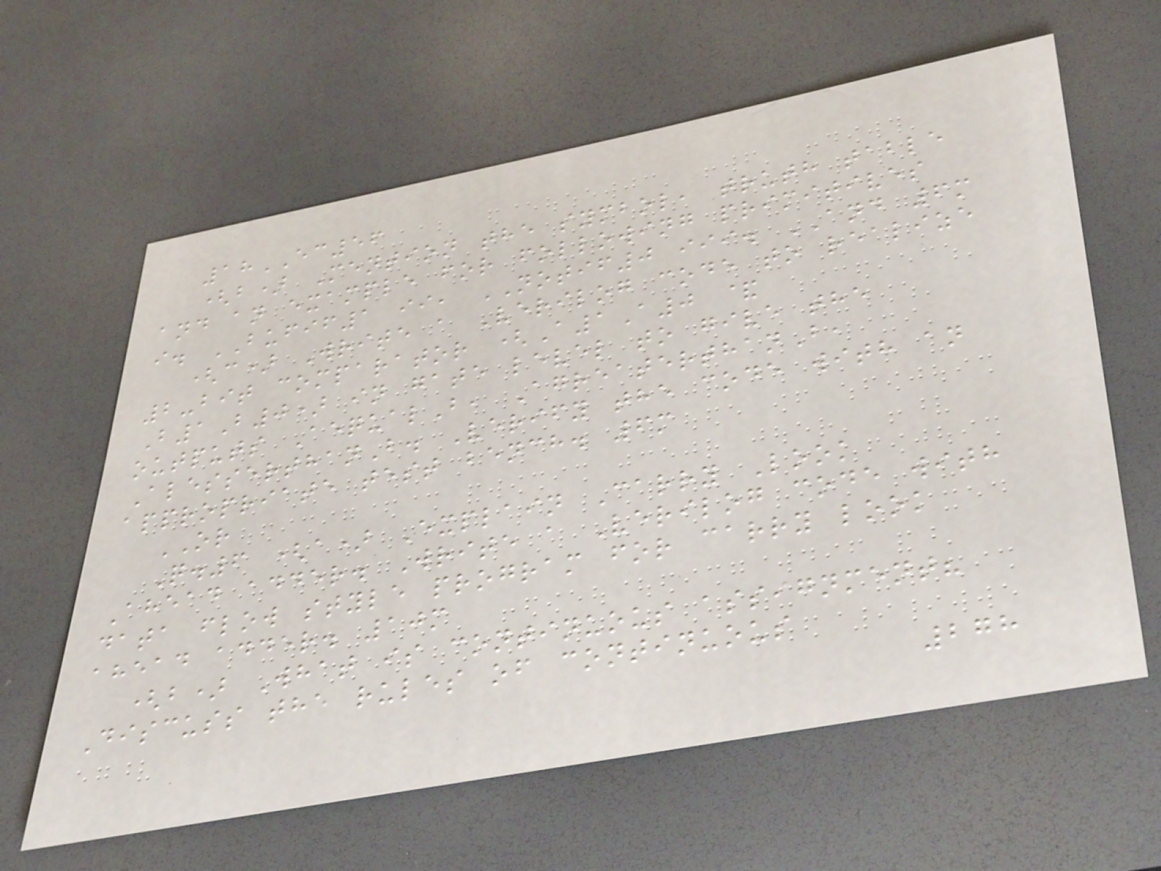18EC56
(b) Mention the symbol, truth table
and an example for following primitives
i. BUFIF1 ii, NOTIF0 iii. AND 6m
(c) Write a Verilog code to realize
2-bit comparator (A1A0 &
B1B0) in gate level to give the
outputs AequalB, AgreaterthanB,
AlesserthanB. Verify the code with an
appropriate test bench. 6m
OR
Q.6 (a) Explain Carry Look
Ahead adder. Write a Verilog code with
data flow style program for carry look
ahead adder. 10m
(b) What is continuous assignment?
Discuss the rules of continuous
278
